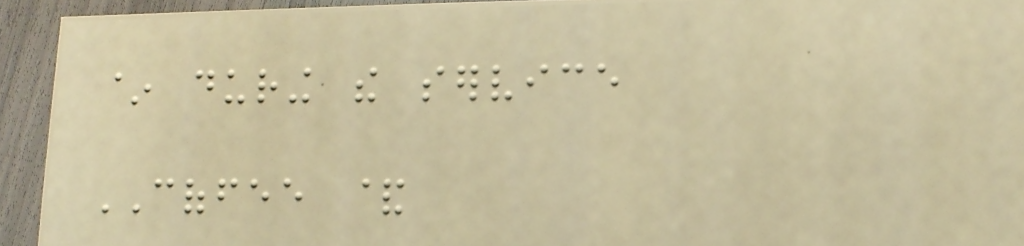~ during the service
COFFEE &
